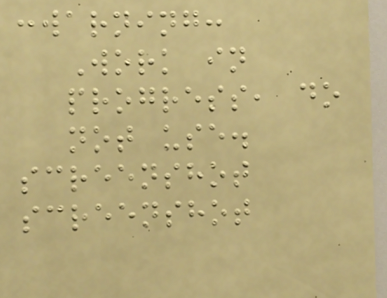:warning:
Work in
progress, do
not use.
screenshot
screenshot
